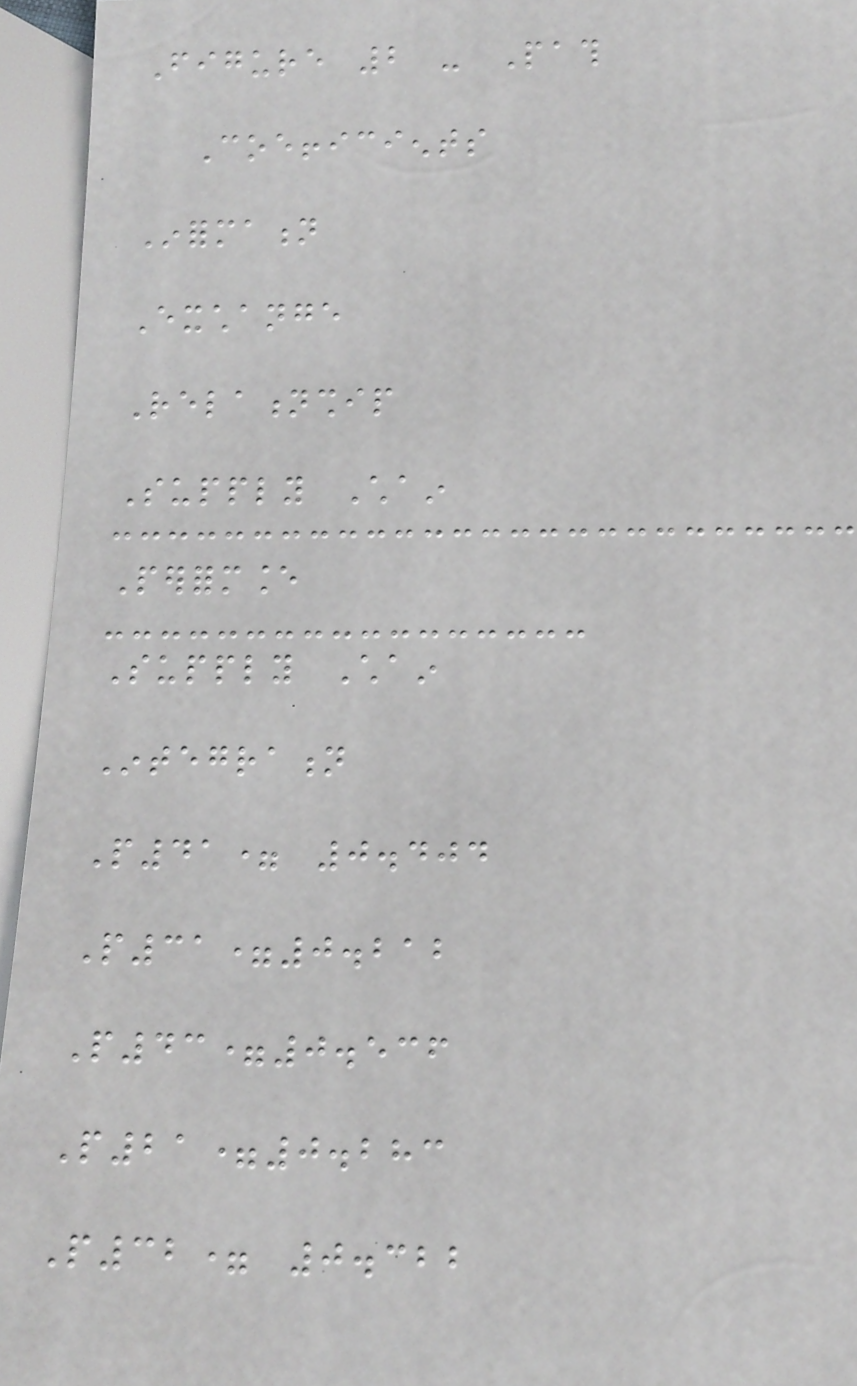Figure 2 - Path
Coefficients
Information
Exchange
Relationship
Supply Chain
Performance
Supply Chain
Integration
P41= 0.404
P31=0.212
P43=0.536
P21=0.283
P32= 0.322
